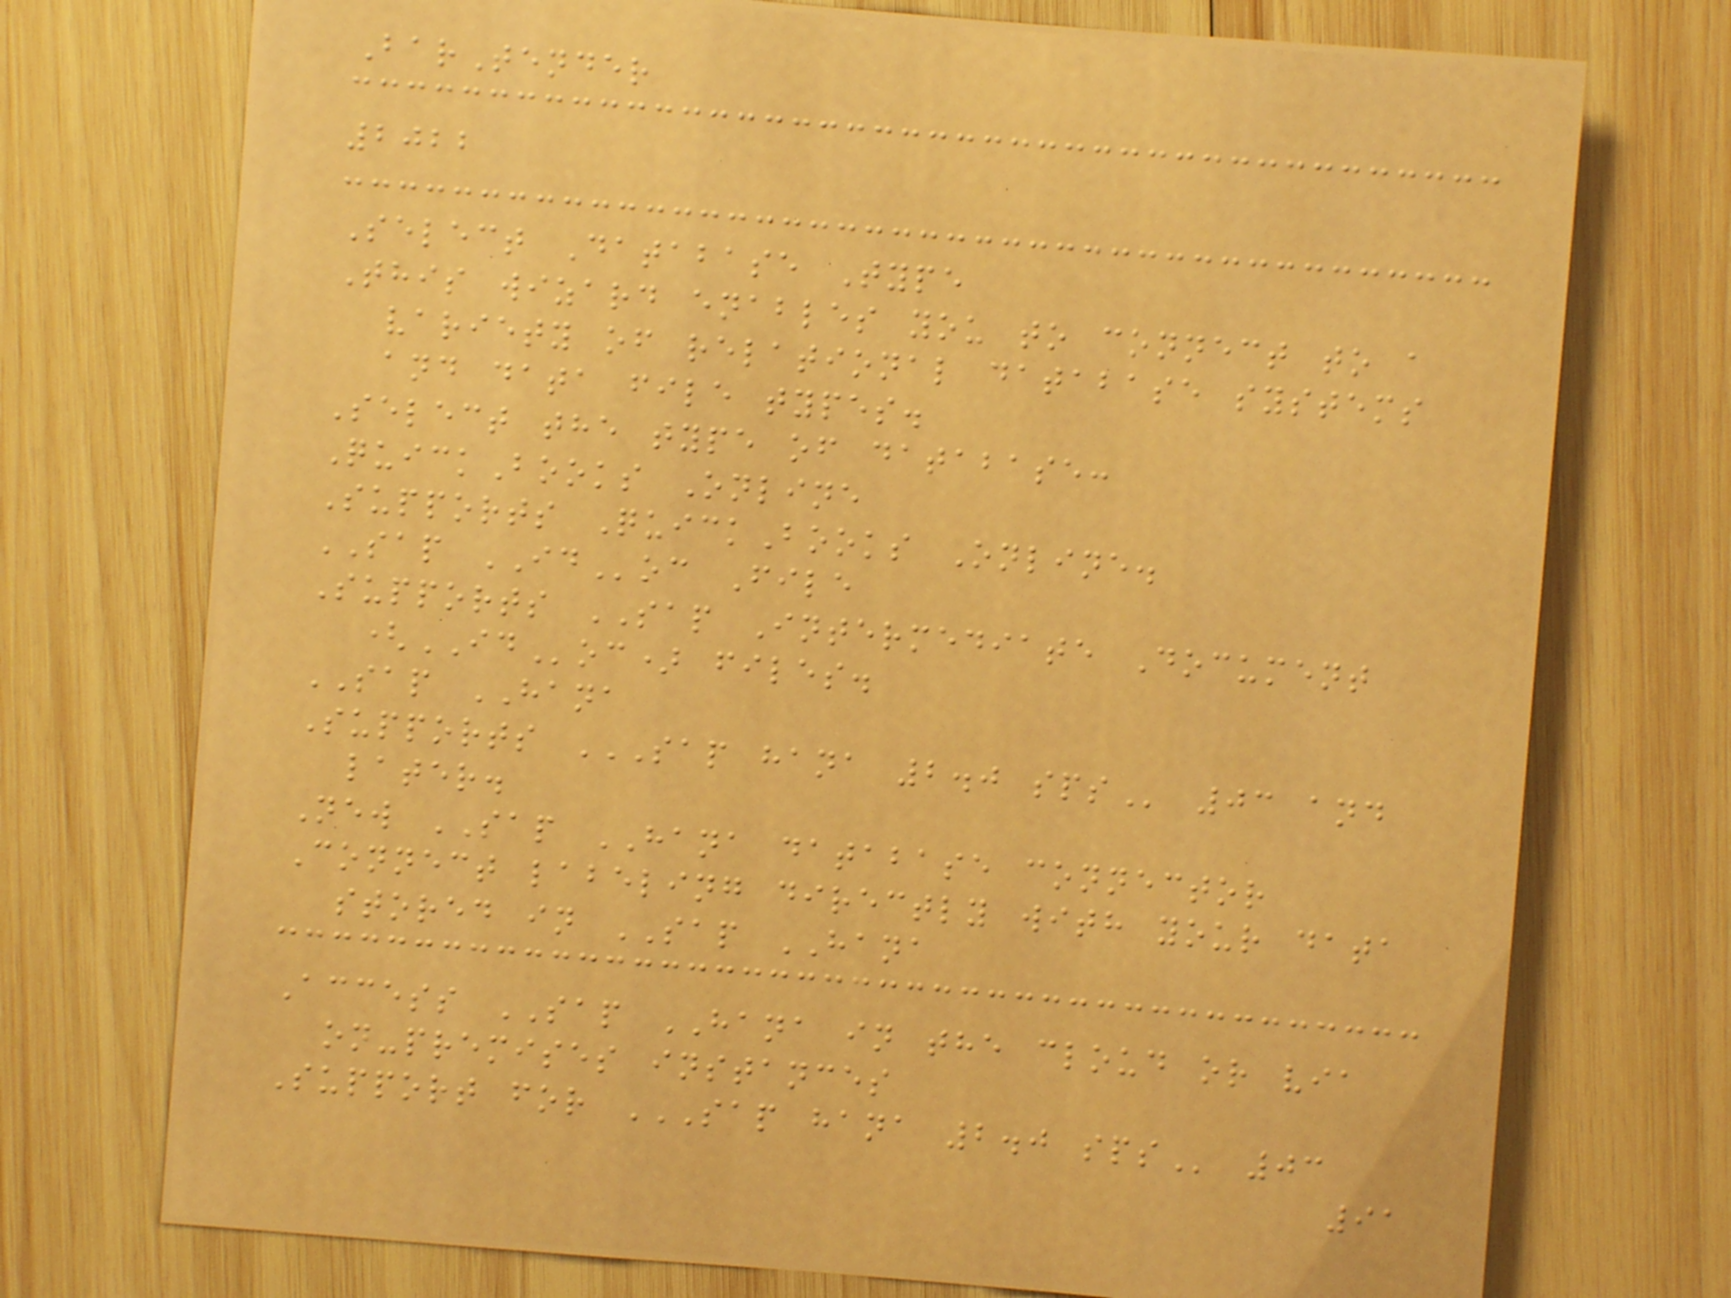BarTender
2022
Select Database Type
This wizard enables you to connect to a
variety of relational database systems
and data file types.
Select the type of database:
QuickBooks Online
Supports QuickBooks Online.
SAP IDoc File
Supports SAP Intermediate Document
(IDoc) files.
SAP HANA
Supports SAP HANA 2.0 SPS 03 and
later.
New SAP HANA database connector
Connect labeling directly with your data
stored in SAP HANA
Access SAP HANA in the cloud or via
on-premises instances
Support for SAP HANA 2.0 SPS 03
91
